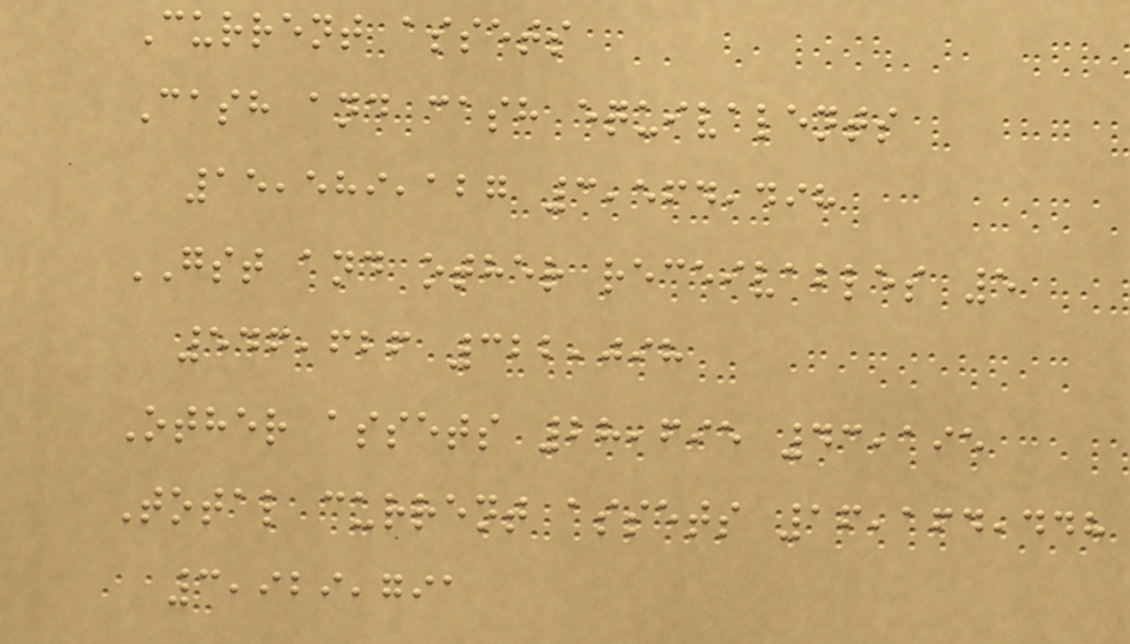Current assets
Cash and cash equivalents
15,589,127 3,564,498
GST and other receivables 5
546,626 322,098
Other assets 28,695 43,195
Total current assets 16,164,448
3,929,791
